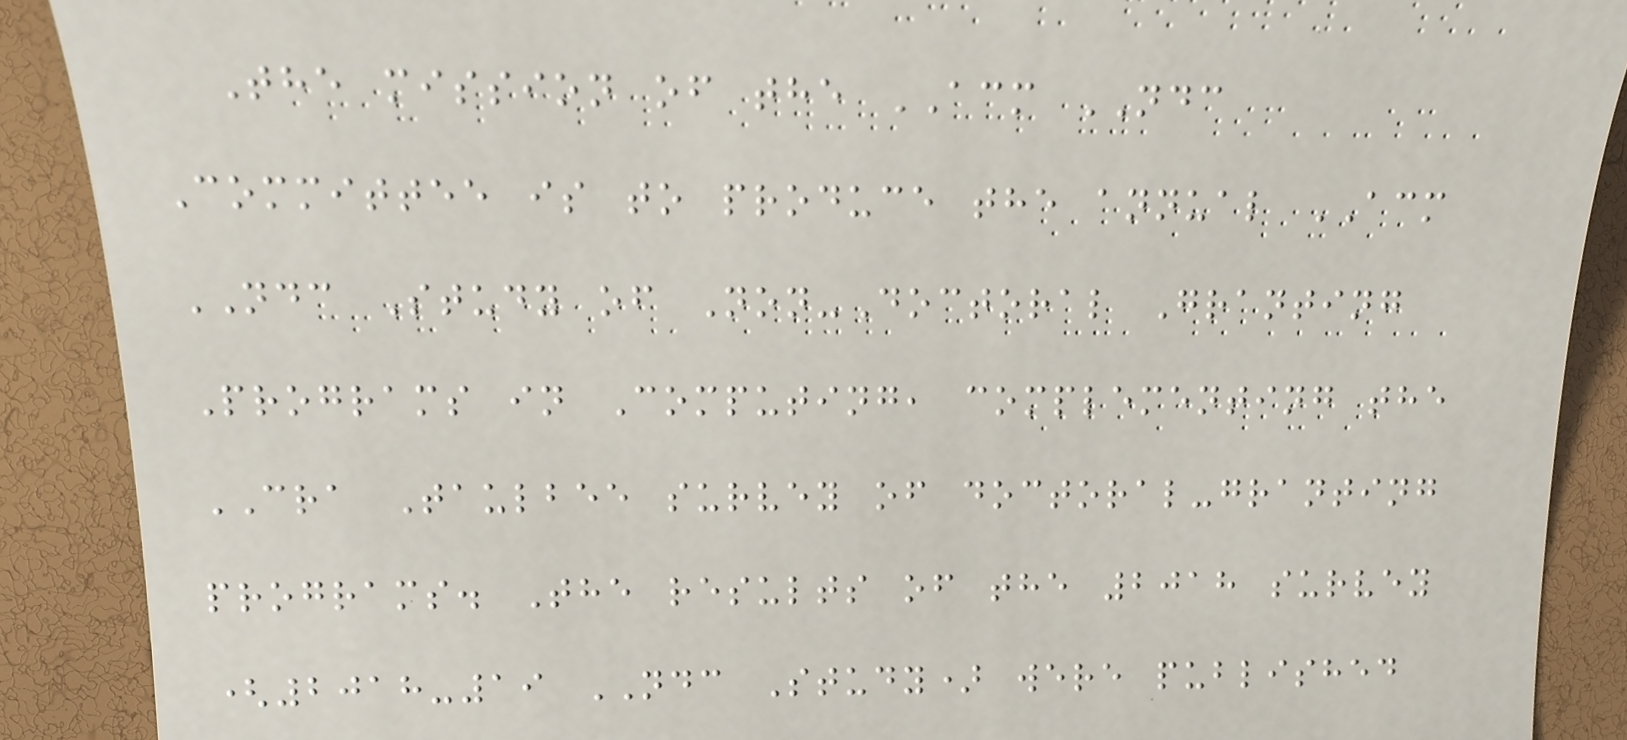The mission of the ACM NDC
Committee is to produce the annual ACM
NDC Study of Non-Doctoral Granting
Programs in Computing, complementing the
CRA Taulbee survey of doctoral-granting
programs. The results of the 2018 survey
(2018-19 NDC Study) were published
